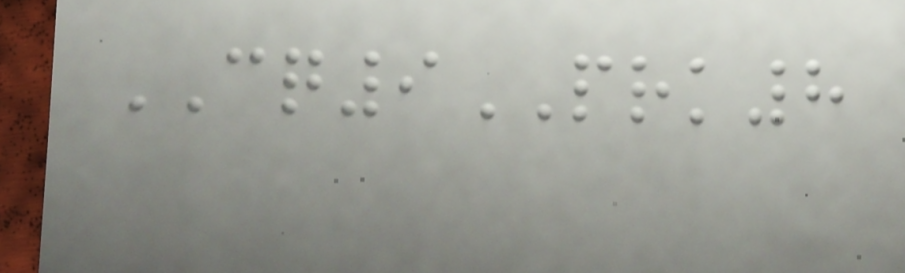CQ9PRK8
